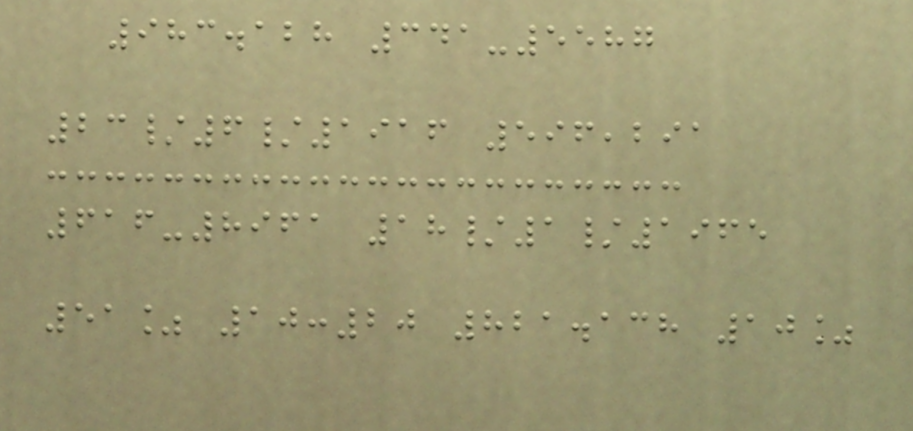983.128 341-5587
23/6/1916 596,291
616-8961 18/1/1965
51% 10:20 821.138 10%
